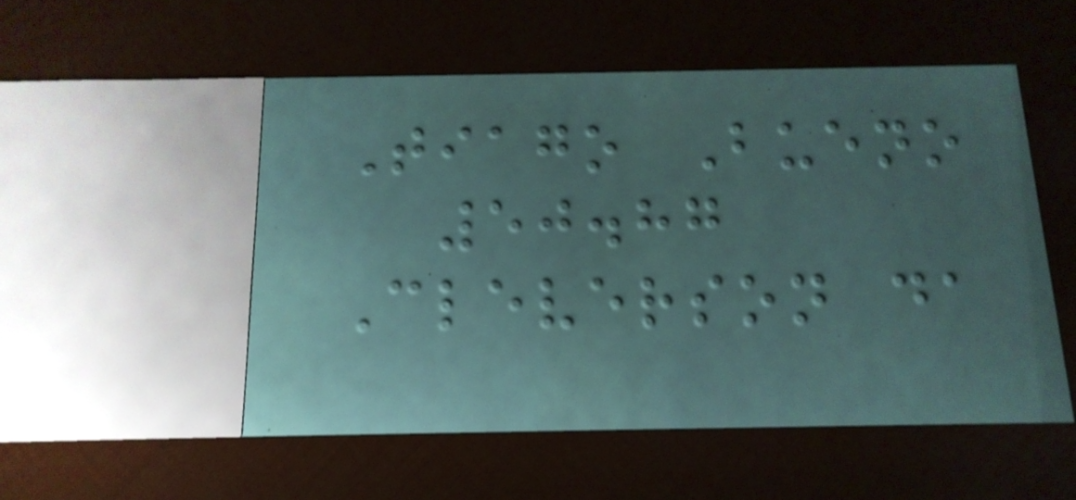Tiago Bueno
50.87
Cleverson da
